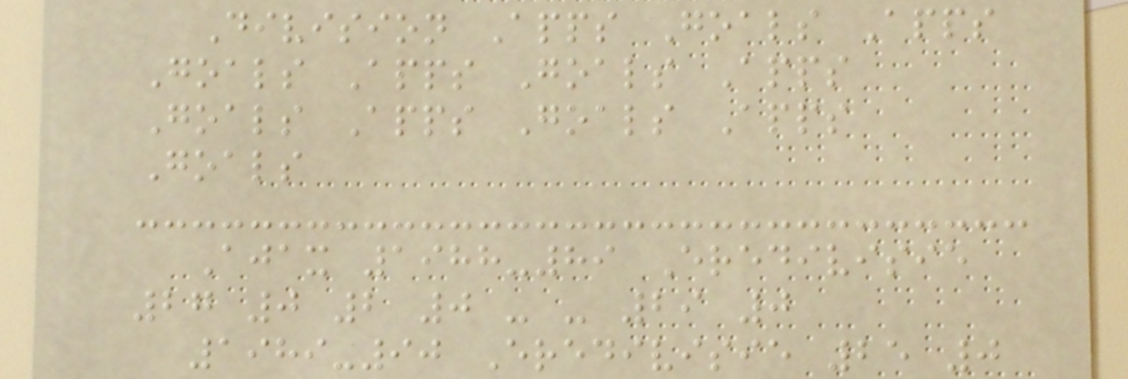Division Apps Goals Apps
Goals Apps Goals Apps
Goals Apps Goals Apps
Goals
Ajax 1988-89 Eredivisie
27 0 2 0 - - 29 0
1989-90 Eredivisie 25 0
